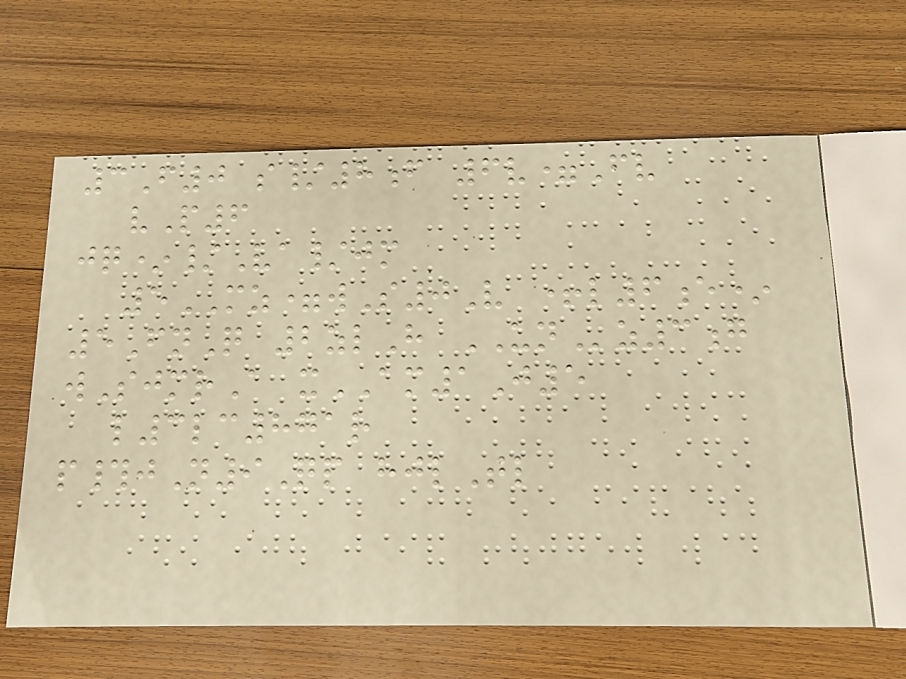3F0 s/8f 6v=Fv
vP6
jq*/Va/jm
5MZ=wS0V +l6e*
5FnQ 2zlH UNz3g
wSjmrA xAM1J5
l3lc871r
p#jN9Qp hjlTl
